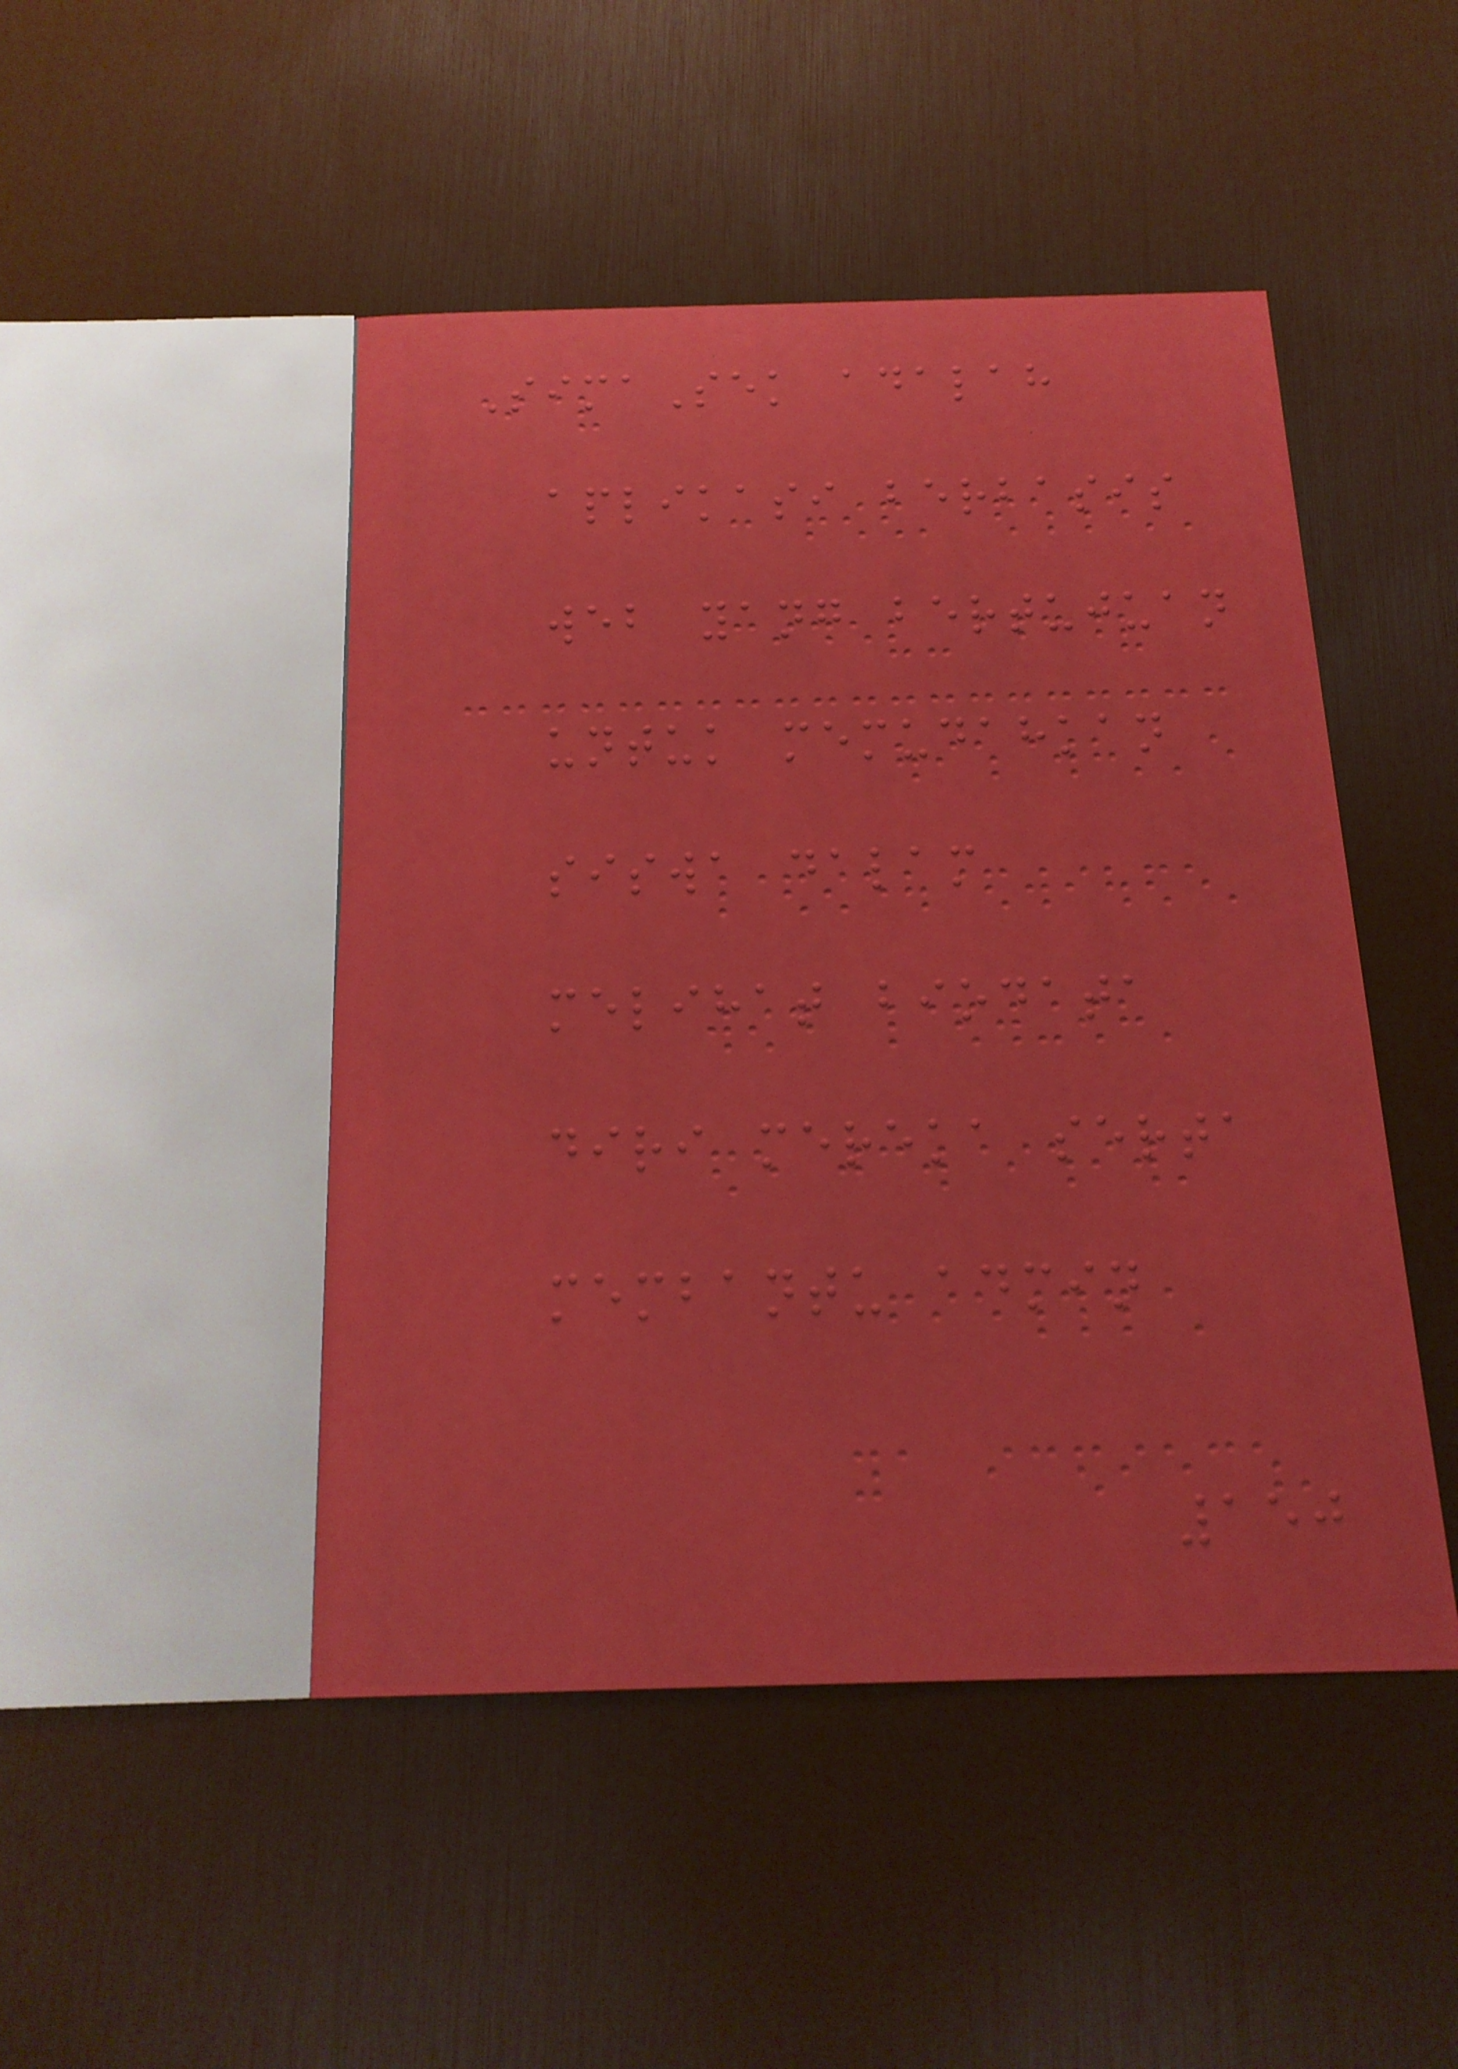SimaSek adalah
aplikasi berbasis
web yang bertujuan
untuk memudahkan
siswa dalam
melihat biodata
diri mereka serta
membantu admin
150
